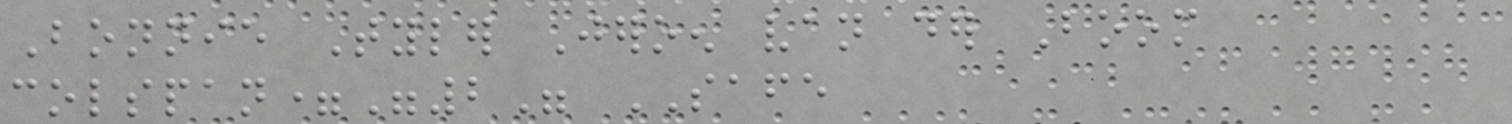Bonnie Tyler Jeroen van der Boom
colspan="2" SAFE
